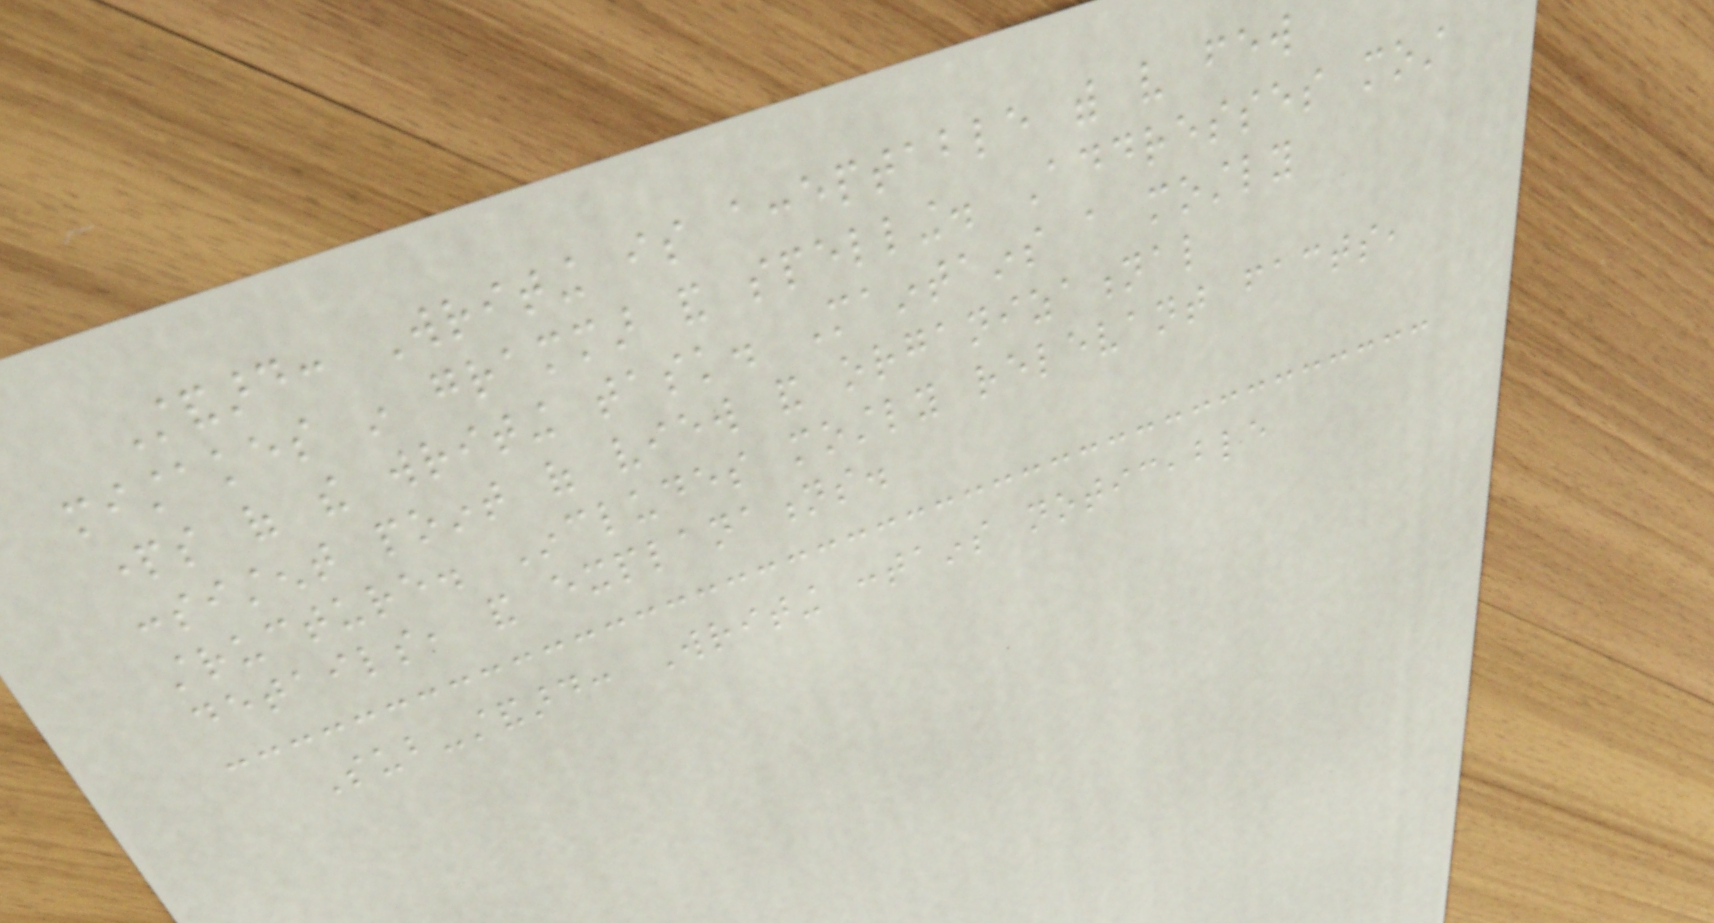Standard: Writing is acceptable with very few
mistakes in grammar and spelling. Addresses most
parts of the writing task. Maintains a mostly
consistent point of view and organizational
structure. Includes mostly relevant facts,
details, and explanations.
Sub-standard: Writing contains noticeable
